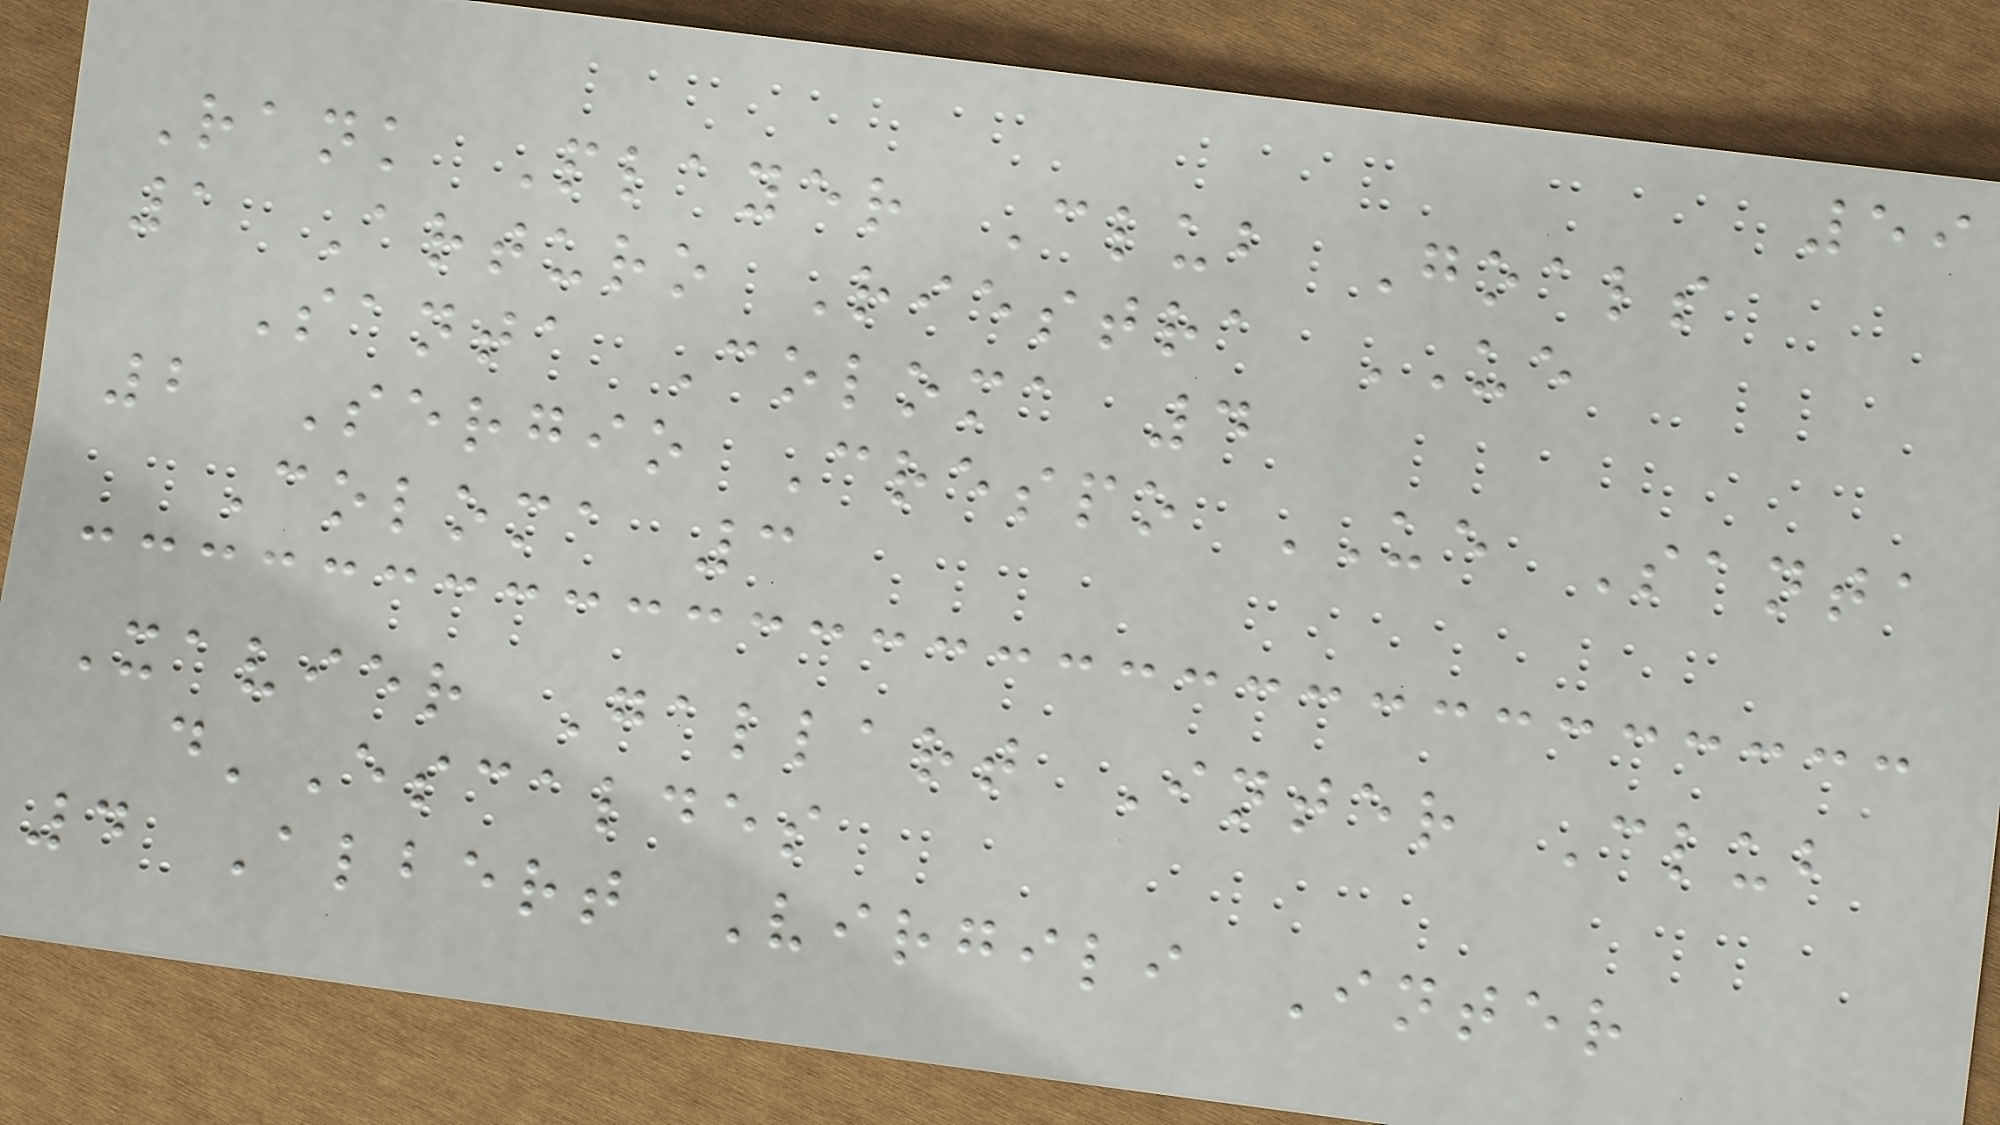59
Rank Player Club Goals
1 Arturo Riestra UE
Santa Coloma 4
2 Sergio Crespo UE Santa
Coloma 3
Xavier Gallart Inter Club
d'Escaldes
4 Albert Virgili Inter
